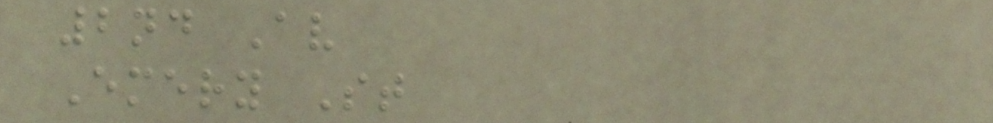2nd Av
Emery St
